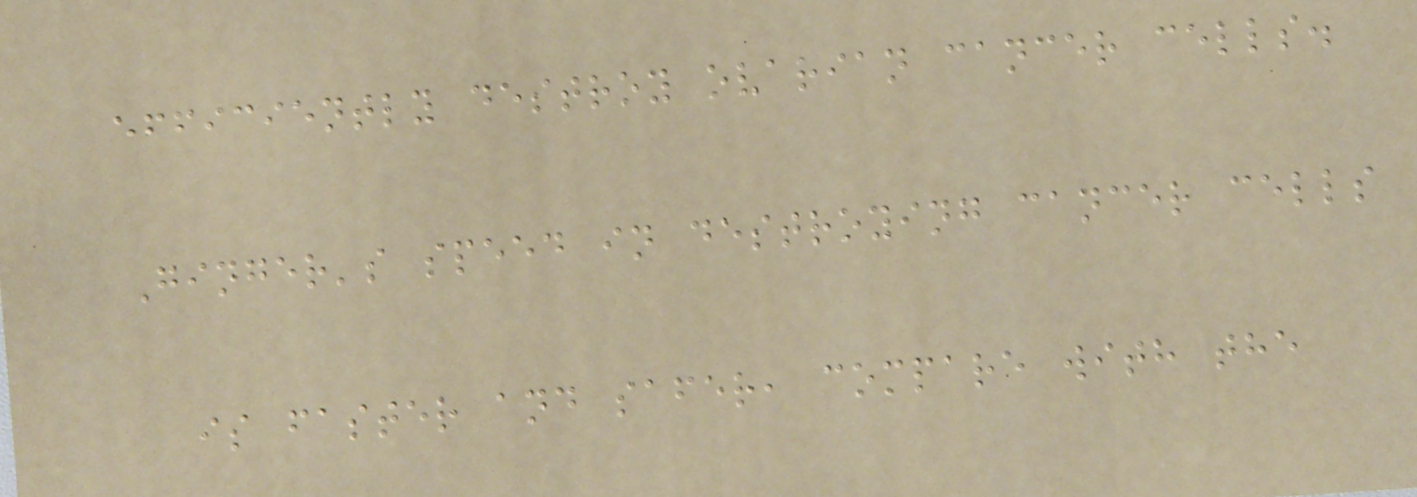efficiently destroy ovarian cancer cells.
Ginger's speed in destroying cancer cells
is faster and safer, compare with the
